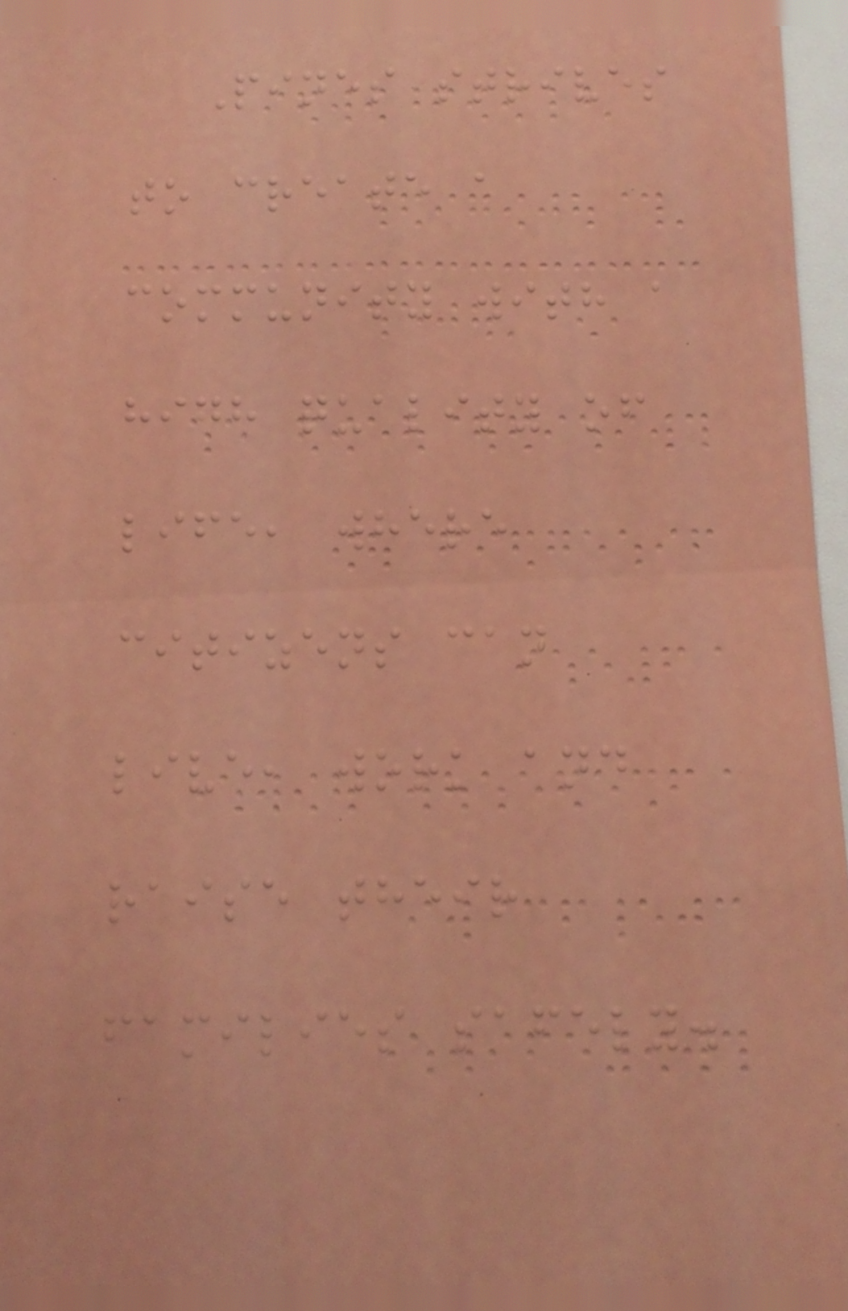Pines strives
to create a
community with a
high quality of
life, where
citizens can
live, work and
raise their
families safely.
